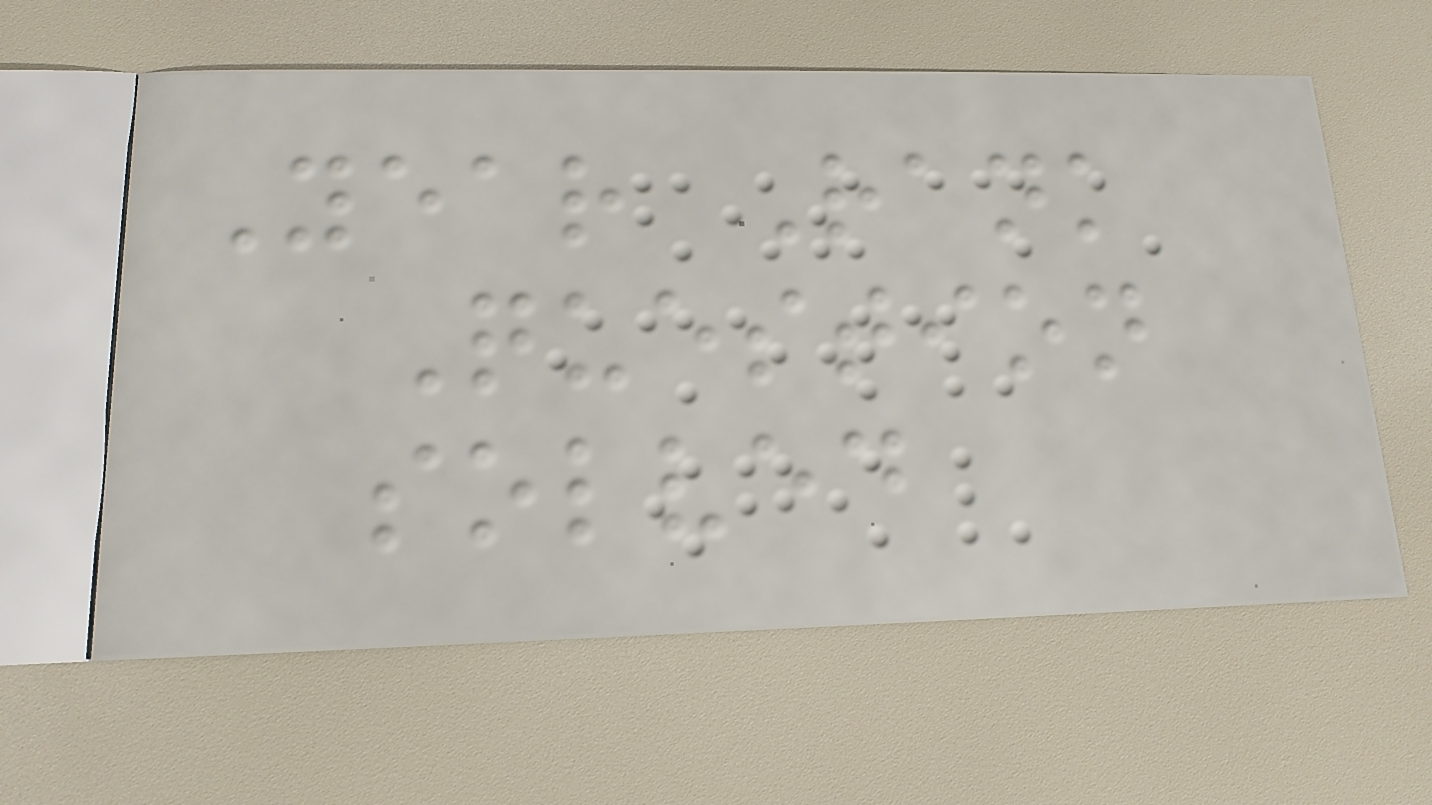Year Rank
Question
solved
